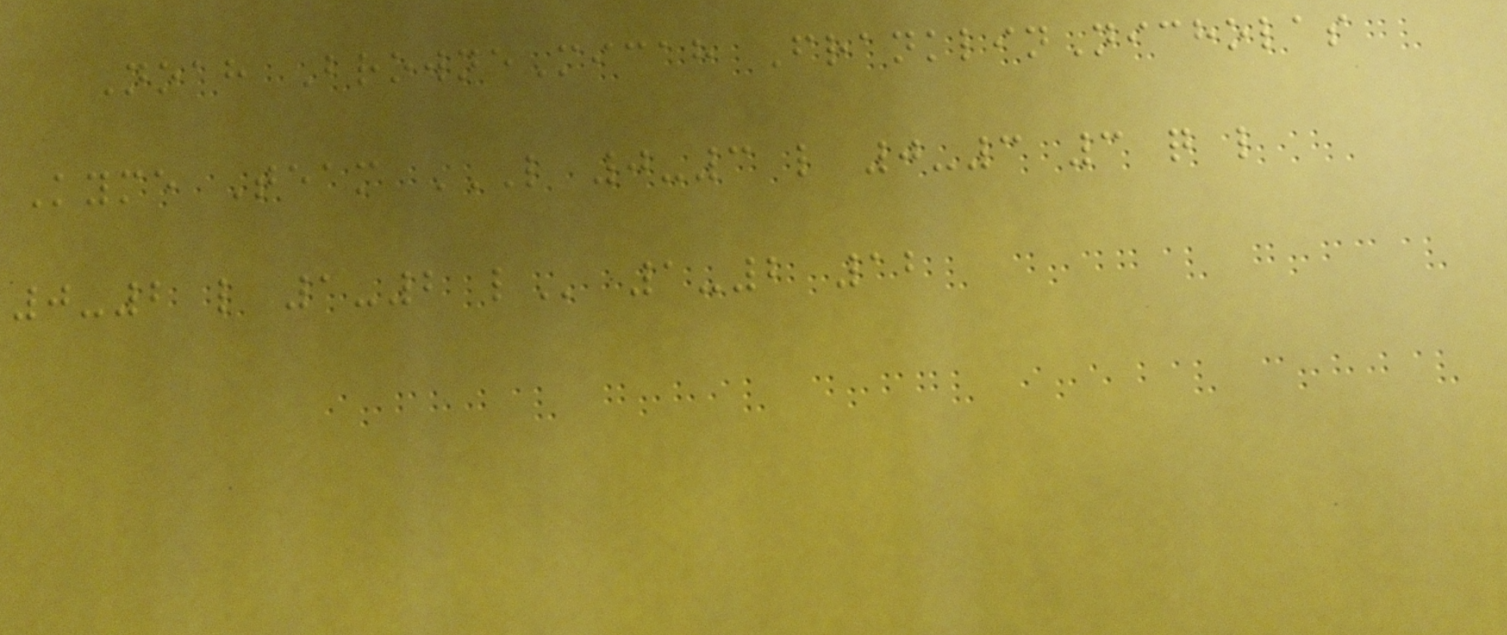Noah BrowneMicah FranklinNicholas
Kyme Team L 0-3 L 0-3 3 Q L
0-2 L 1-2 L 1-2 12
